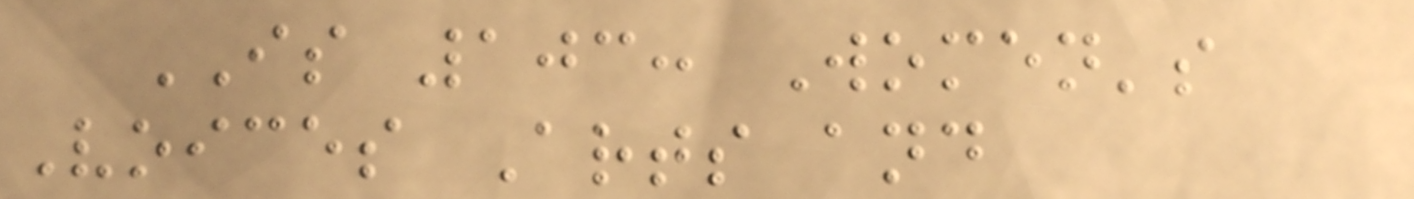IS 103: Women's
Voices Arts and
